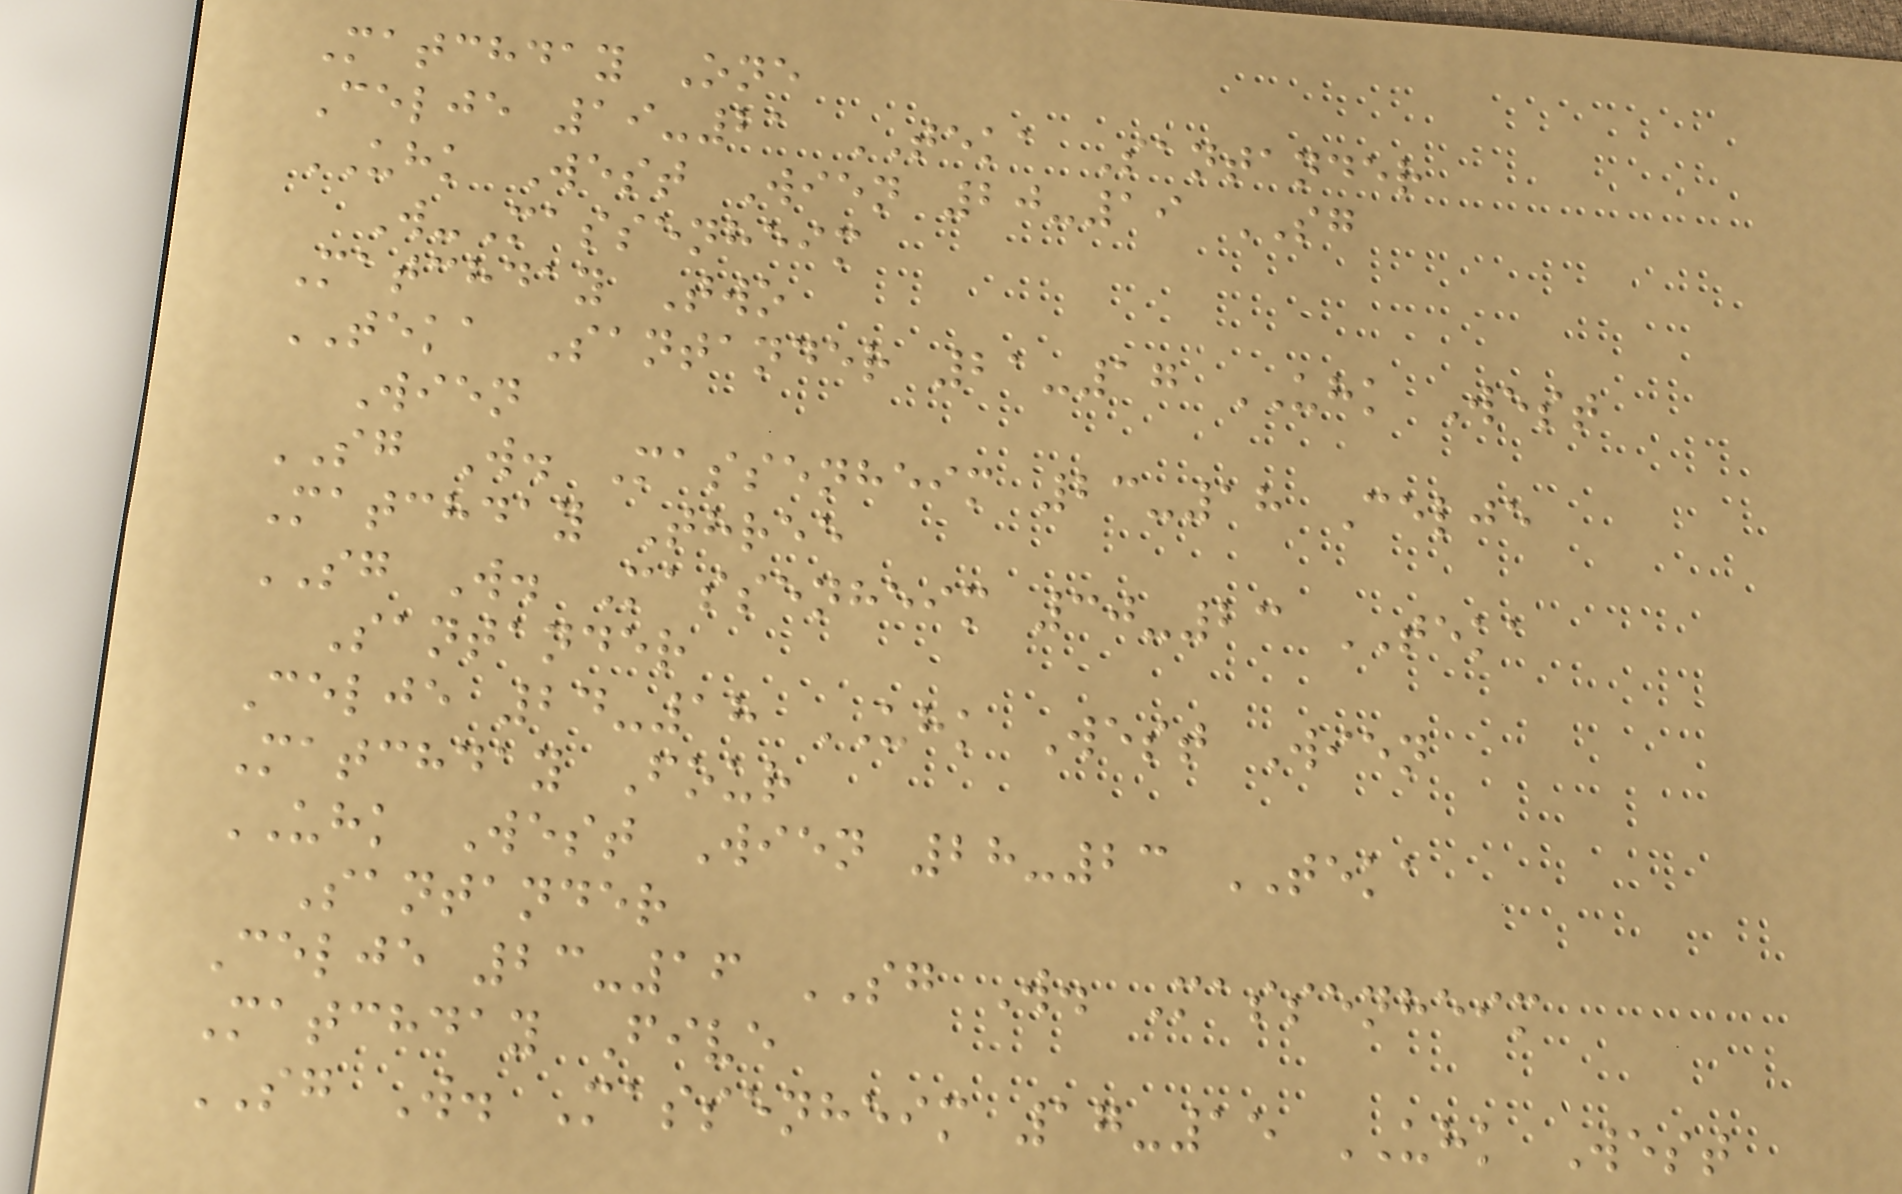Matchday One
Celje 19-21 TEKA Santander
UHK West Wien 20-19 SG
W-Massenheim
Matchday Two
TEKA Santander 21-17 UHK West
Wien
SG W. Massenheim 23-18 Celje
Matchday Three
SG W. Massenheim 30-23 TEKA
Santander
Celje 24-18 UHK West Wien
Matchday Four
UHK West Wien 28-23 TEKA
Santander
Celje 23-16 SG W. Massenheim
Matchday Five
SG W. Massenheim 17-15 UHK West
